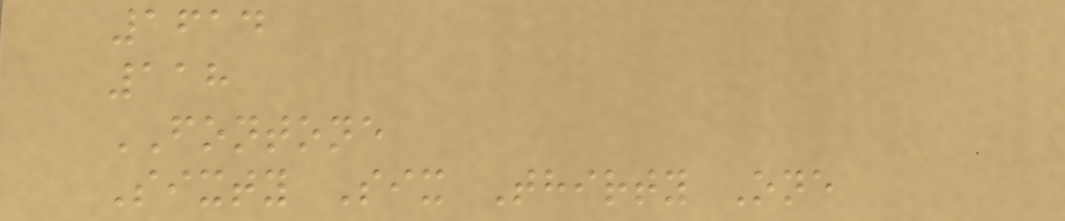1614
118
FONTONE
Sixty Six Thirty One
